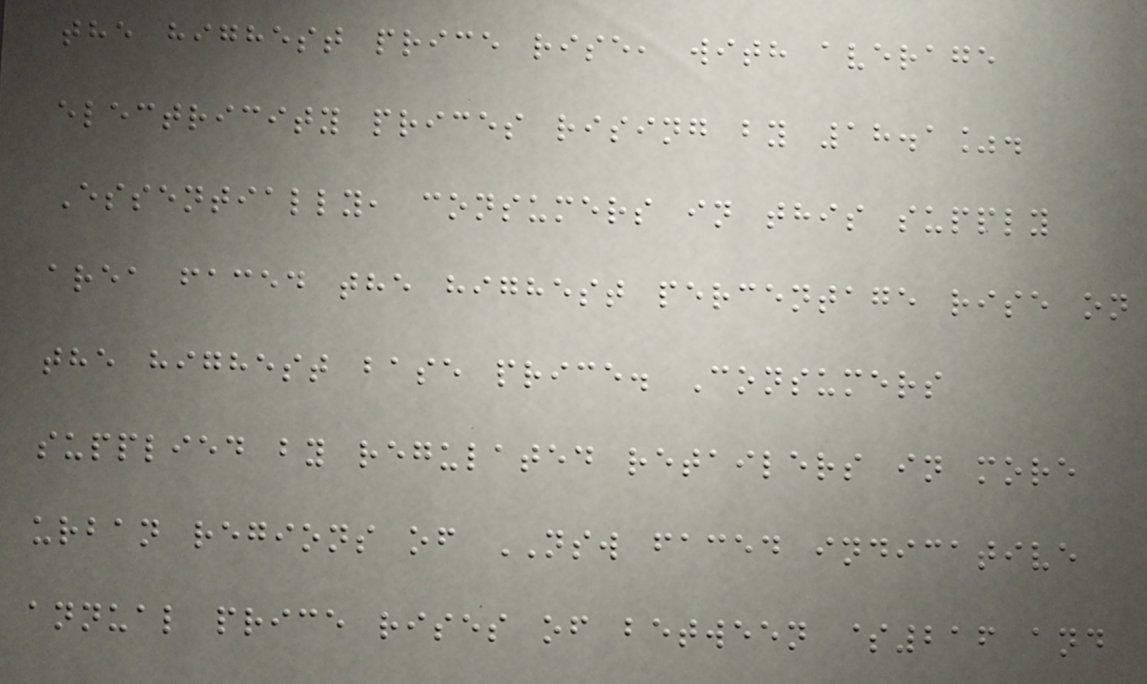the highest price rise, with average
electricity prices rising by 18.1%.
Essentially, consumers in this supply
area faced the highest percentage rise on
the highest base price. Consumers
supplied by regulated retailers in more
urban regions of NSW faced indicative
annual price rises of between $216 and
